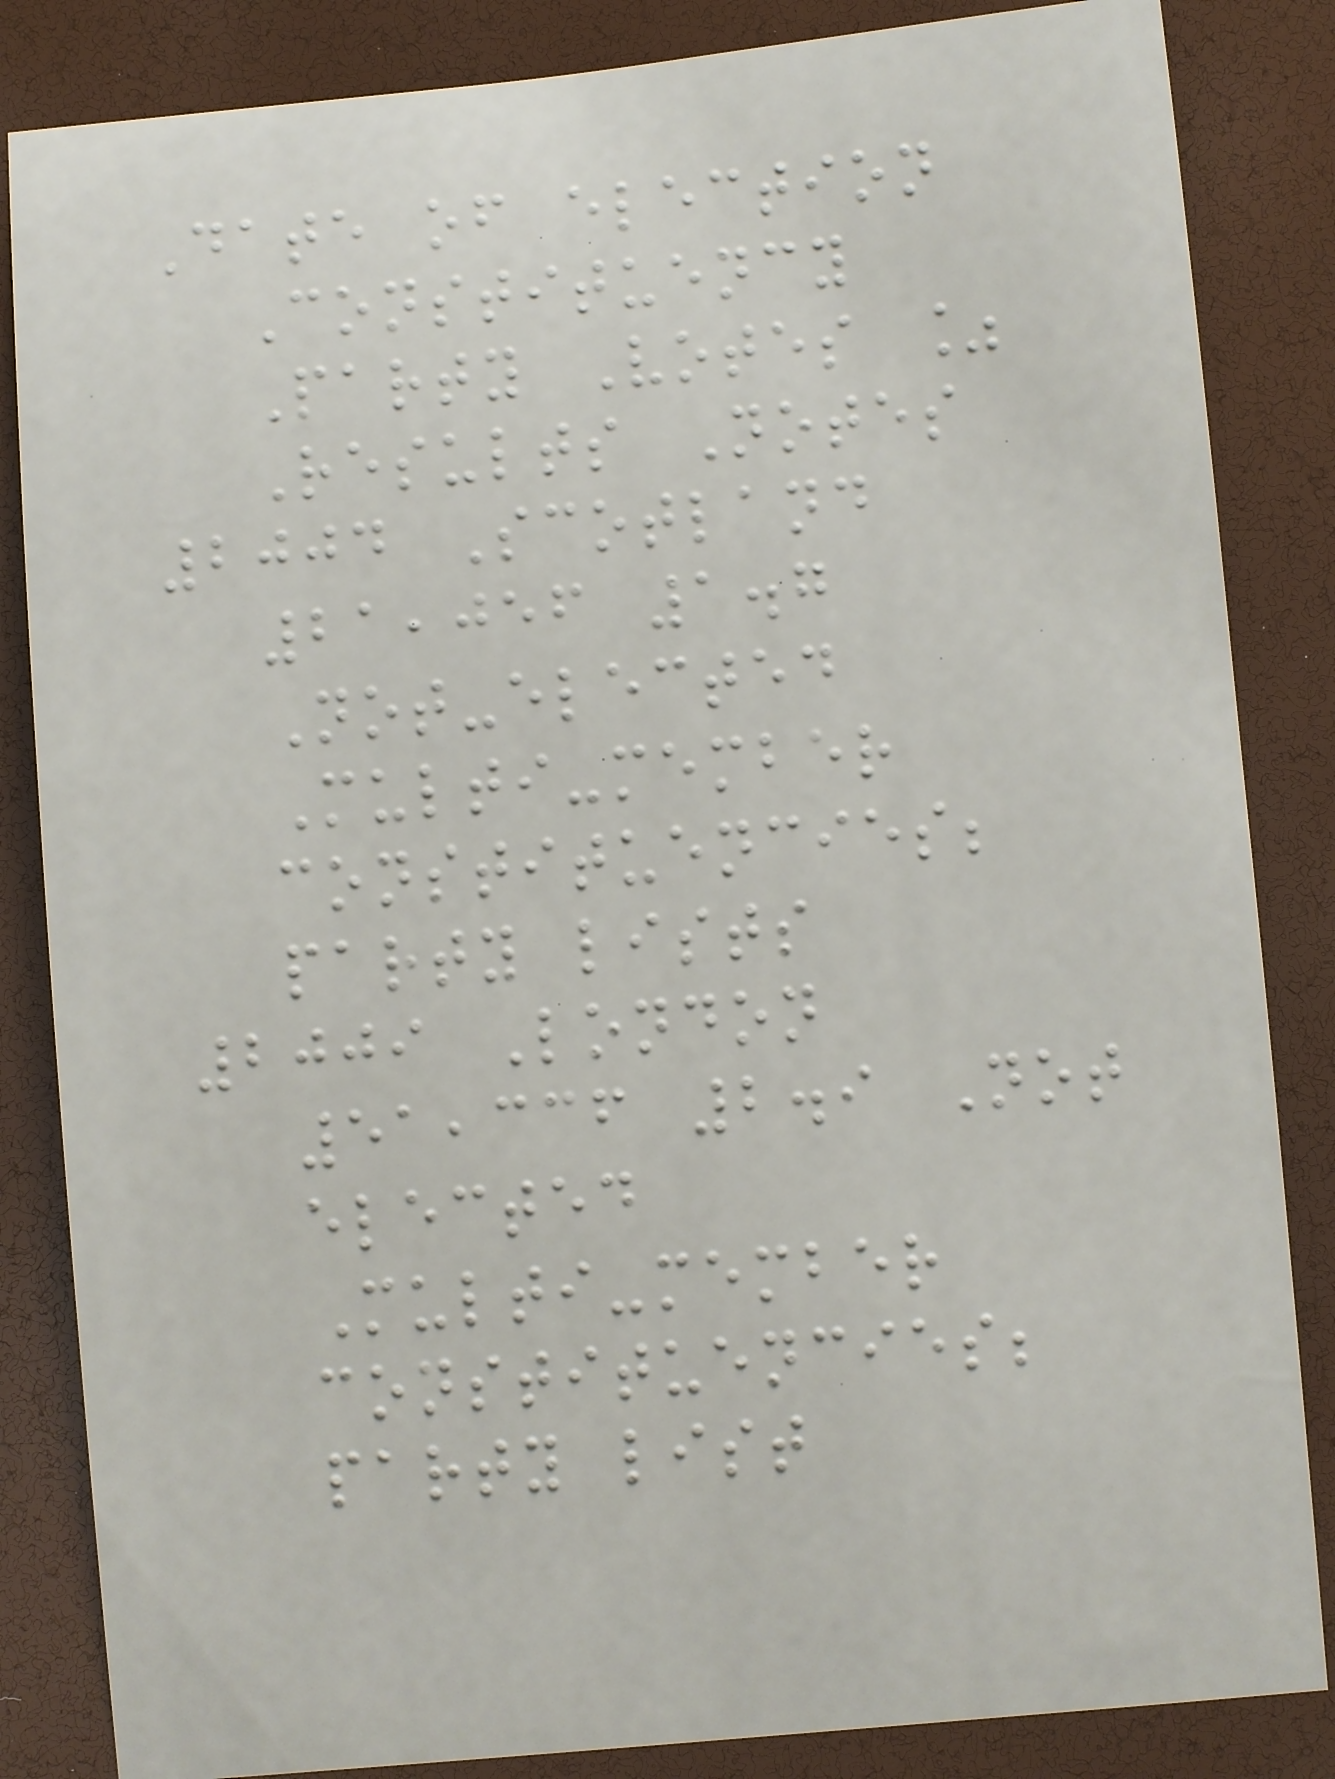Date of election
Constituency
Party Votes %
Results Notes
2004 Scotland
21,056 1.7
Not-elected
Multi-member
constituencies;
party lists
2009 London
51,336 2.9 Not
elected
Multi-member
constituencies;
party list
